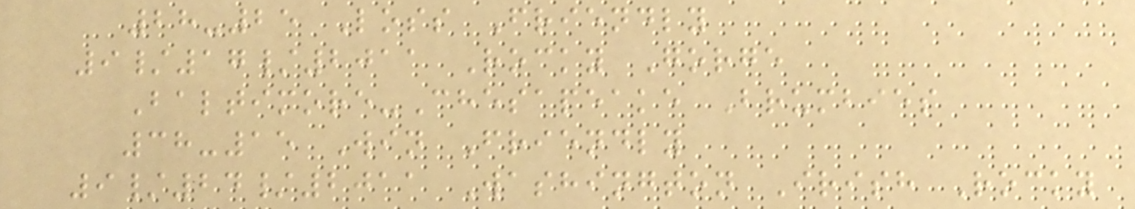28-25 Loss Friendly
9/17/2011 Rocky Gorge
Baltimore-Chesapeake Brumbies
38-15 Win Friendly
9/24/2011 Washington Irish Rocky
